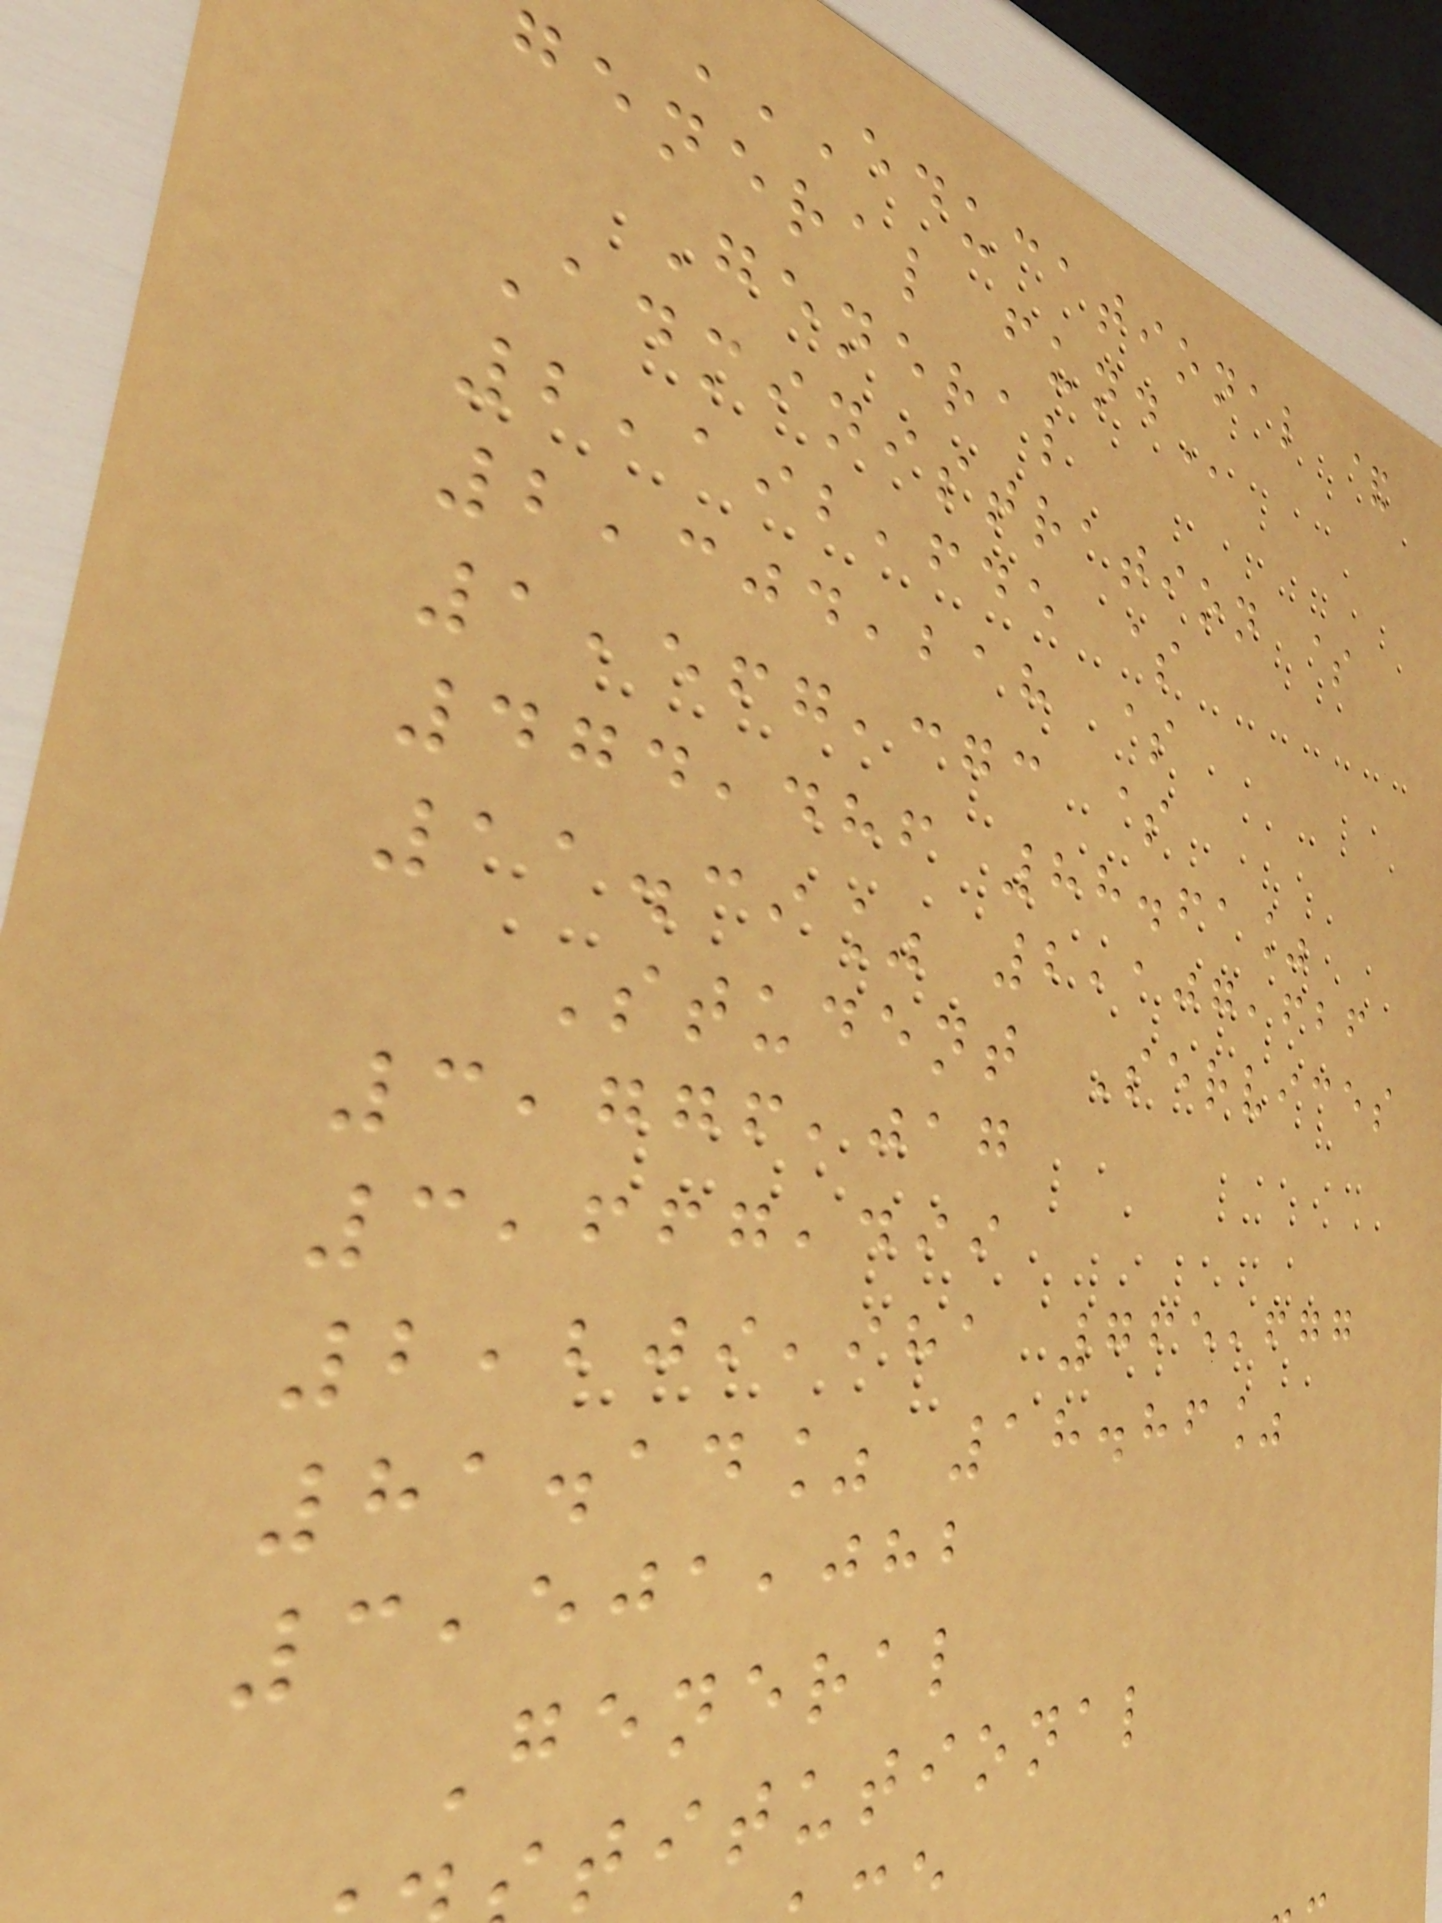EDUCATIONAL &
general
General
Administration $
2,192,645 $
2,304,218 $
1,567,373 $
474,486 88.61%
11.39% 2,107,626
Student Services
3,776,017
3,667,499
2,209,981 765,677
81.14% 18.86%
3,501,082
General
titutional
